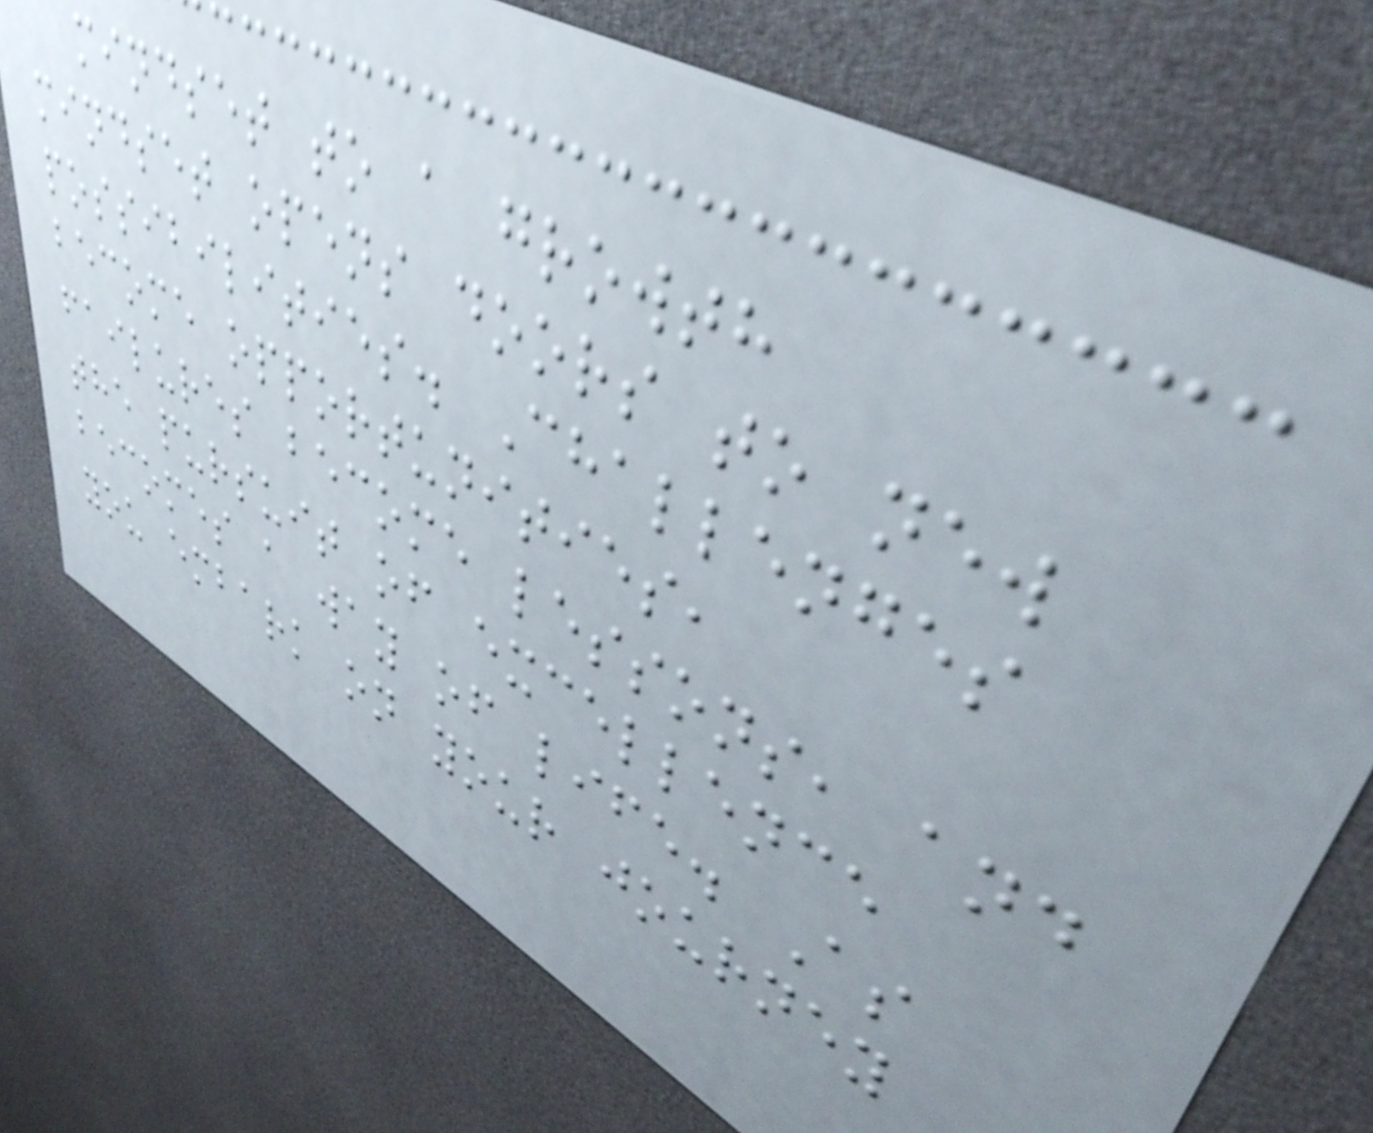mindset to a growth
mindset opens doors to new
possibilities. Challenges
become opportunities,
failures become lessons, and
the pursuit of excellence
becomes a way of life. As
you embark on your journey
